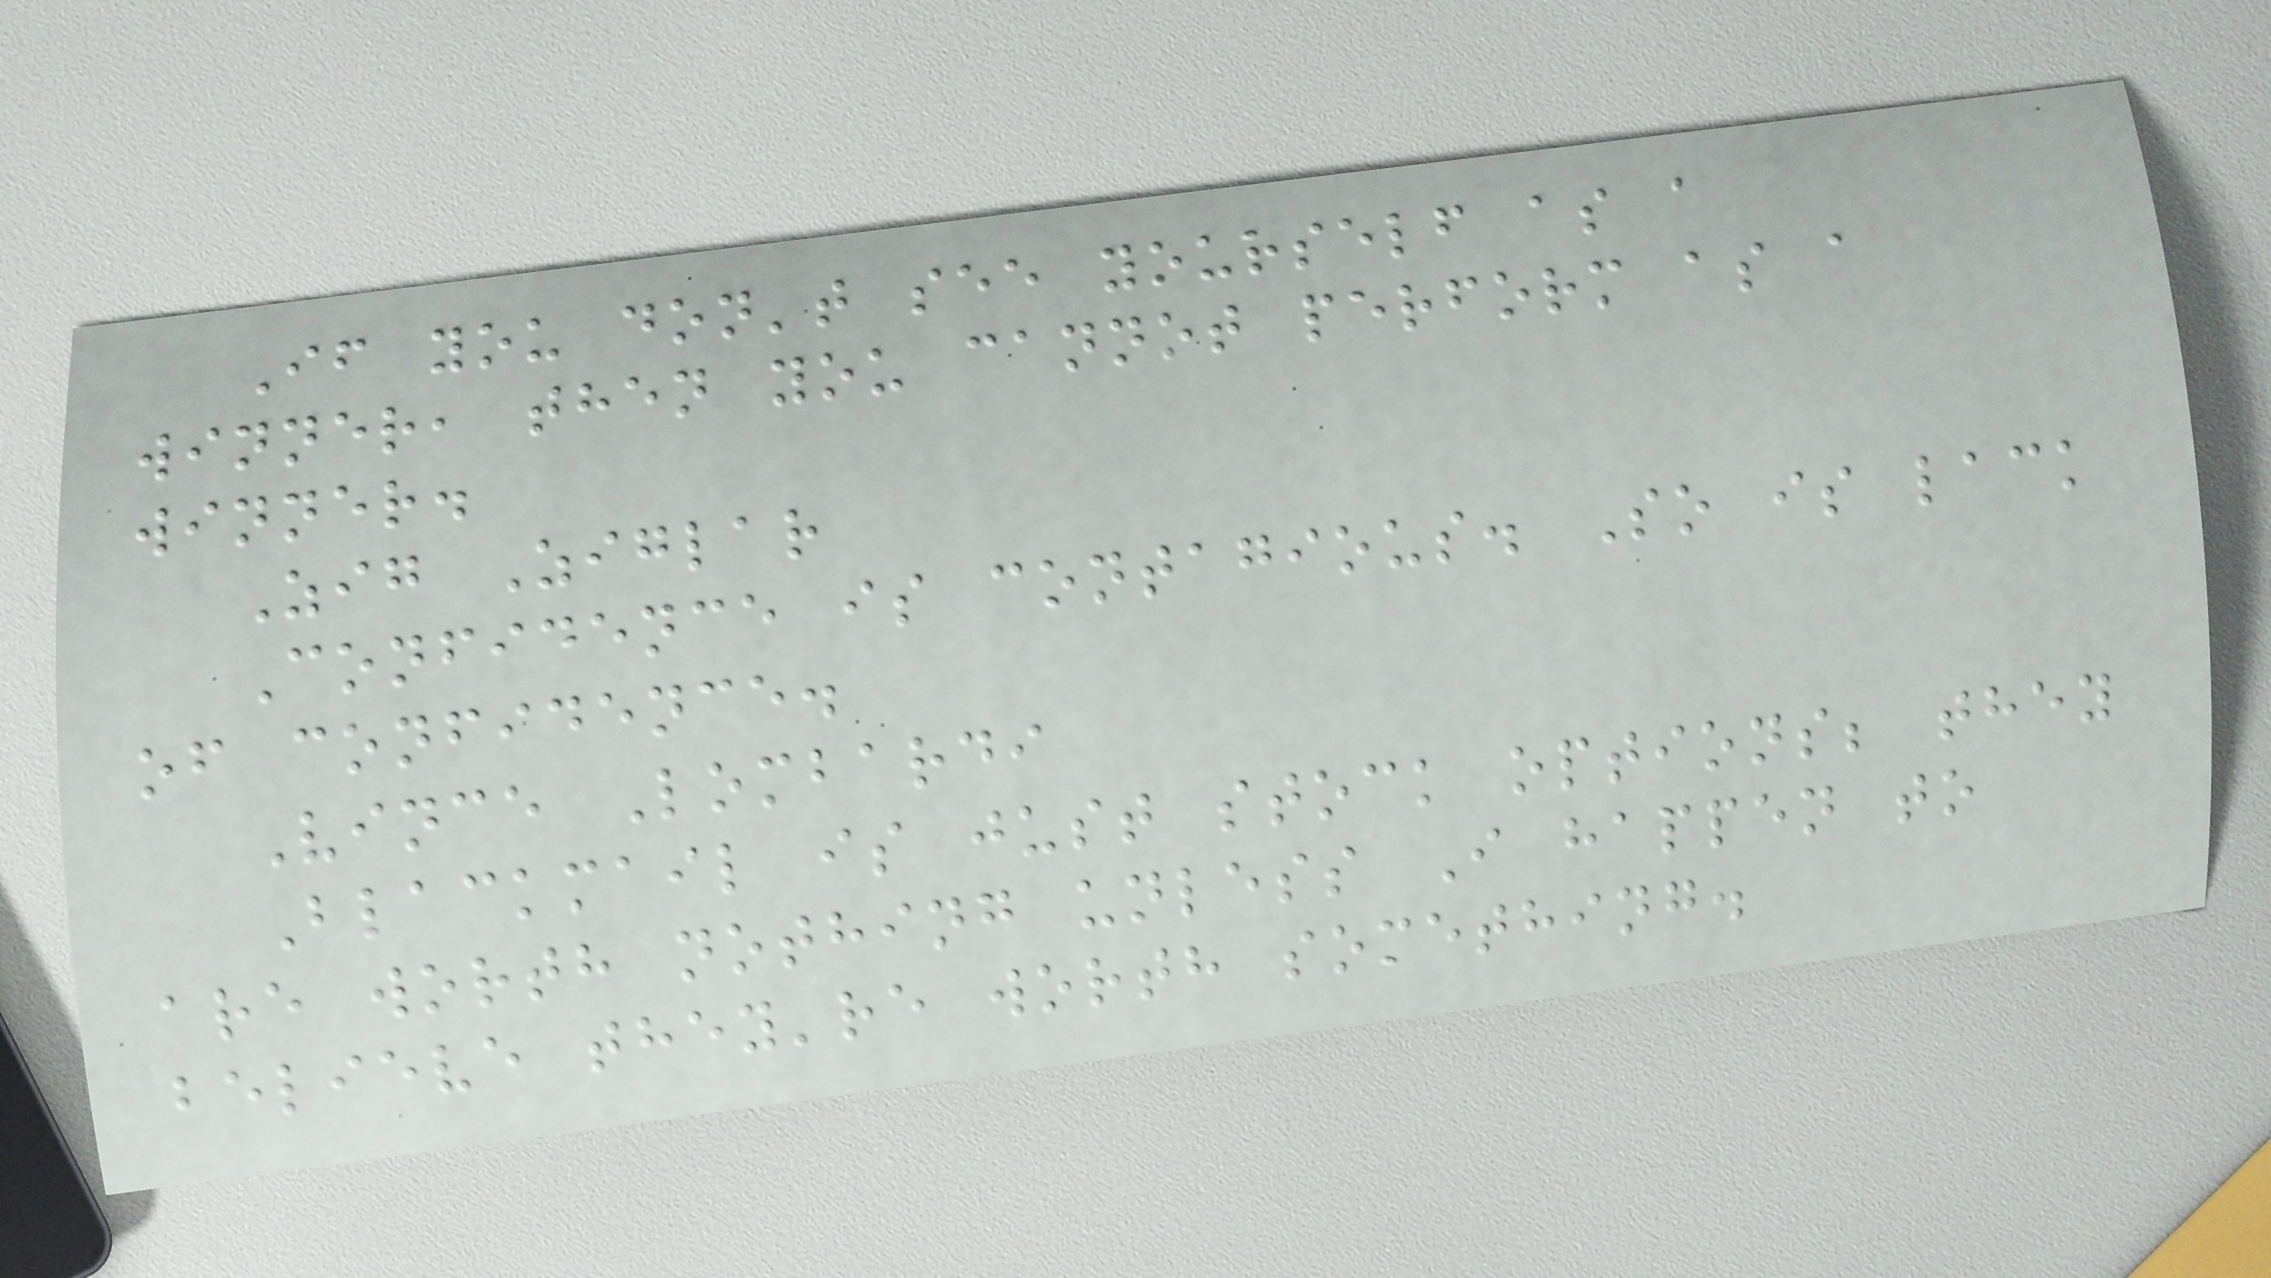If you don't see yourself as a
winner, then you cannot perform as a
winner.
Zig Ziglar
Confidence is contagious. So is lack
of confidence.
Vince Lombardi
Blackmail is just stock options; they
are worth nothing unless I happen to
believe they're worth something.
